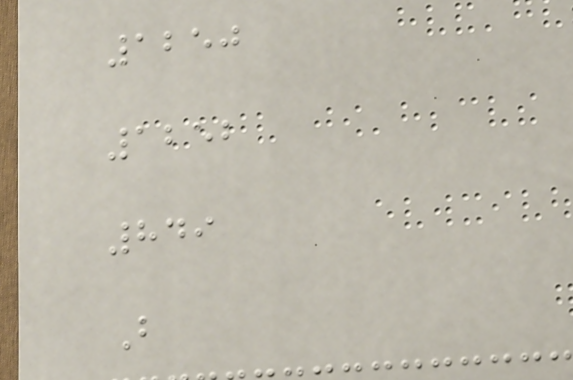1250
1252
849
B
